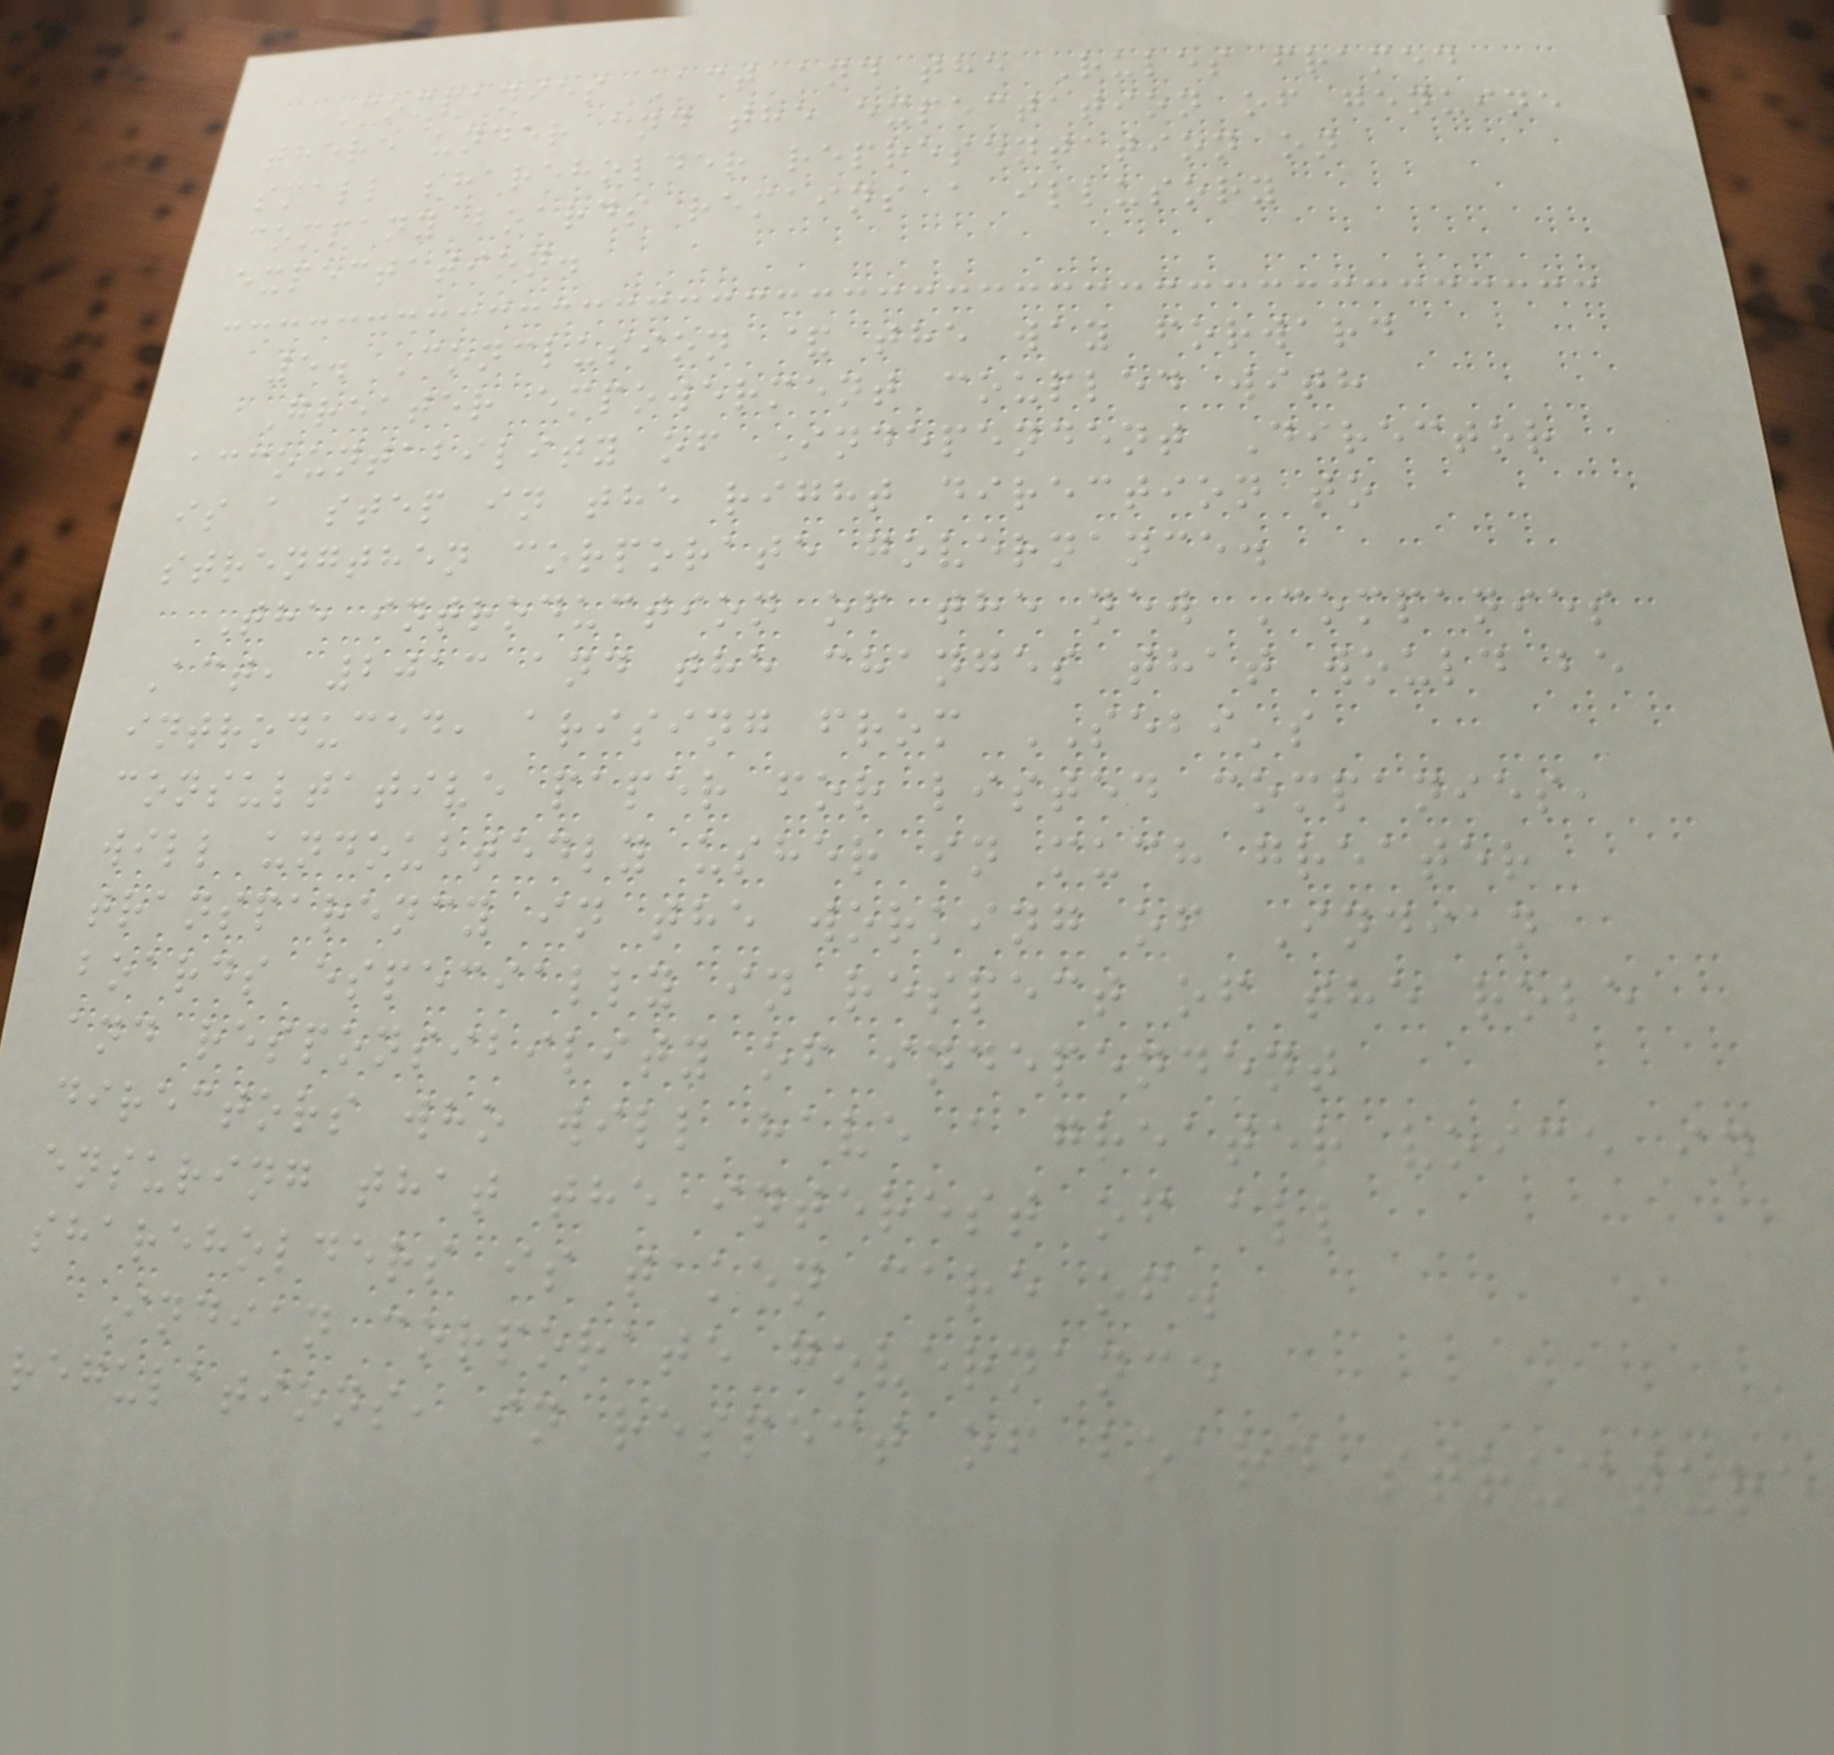Companies Act and the Rules framed
there under and the expectation of genuine
small shareholder representation on
company boards remains a illusory
expectation.
5. Conclusion & the way forward
Greater empowerment coupled with
accountability of Independent Director
is a step in the right direction to
strengthen corporate governance.
The introduction of the new Companies
Act, 2013 and the changes that would be
introduced, arising from SEBI's
consultative paper for listed companies,
will undoubtedly usher in much greater
transparency in the working of Indian
boards especially in respect of the role
and responsibility of independent
directors who will have a greater voice in
ensuring that the interest of all
shareholders is taken care of.
Indian corporate governance
regulations, in respect of board structure
